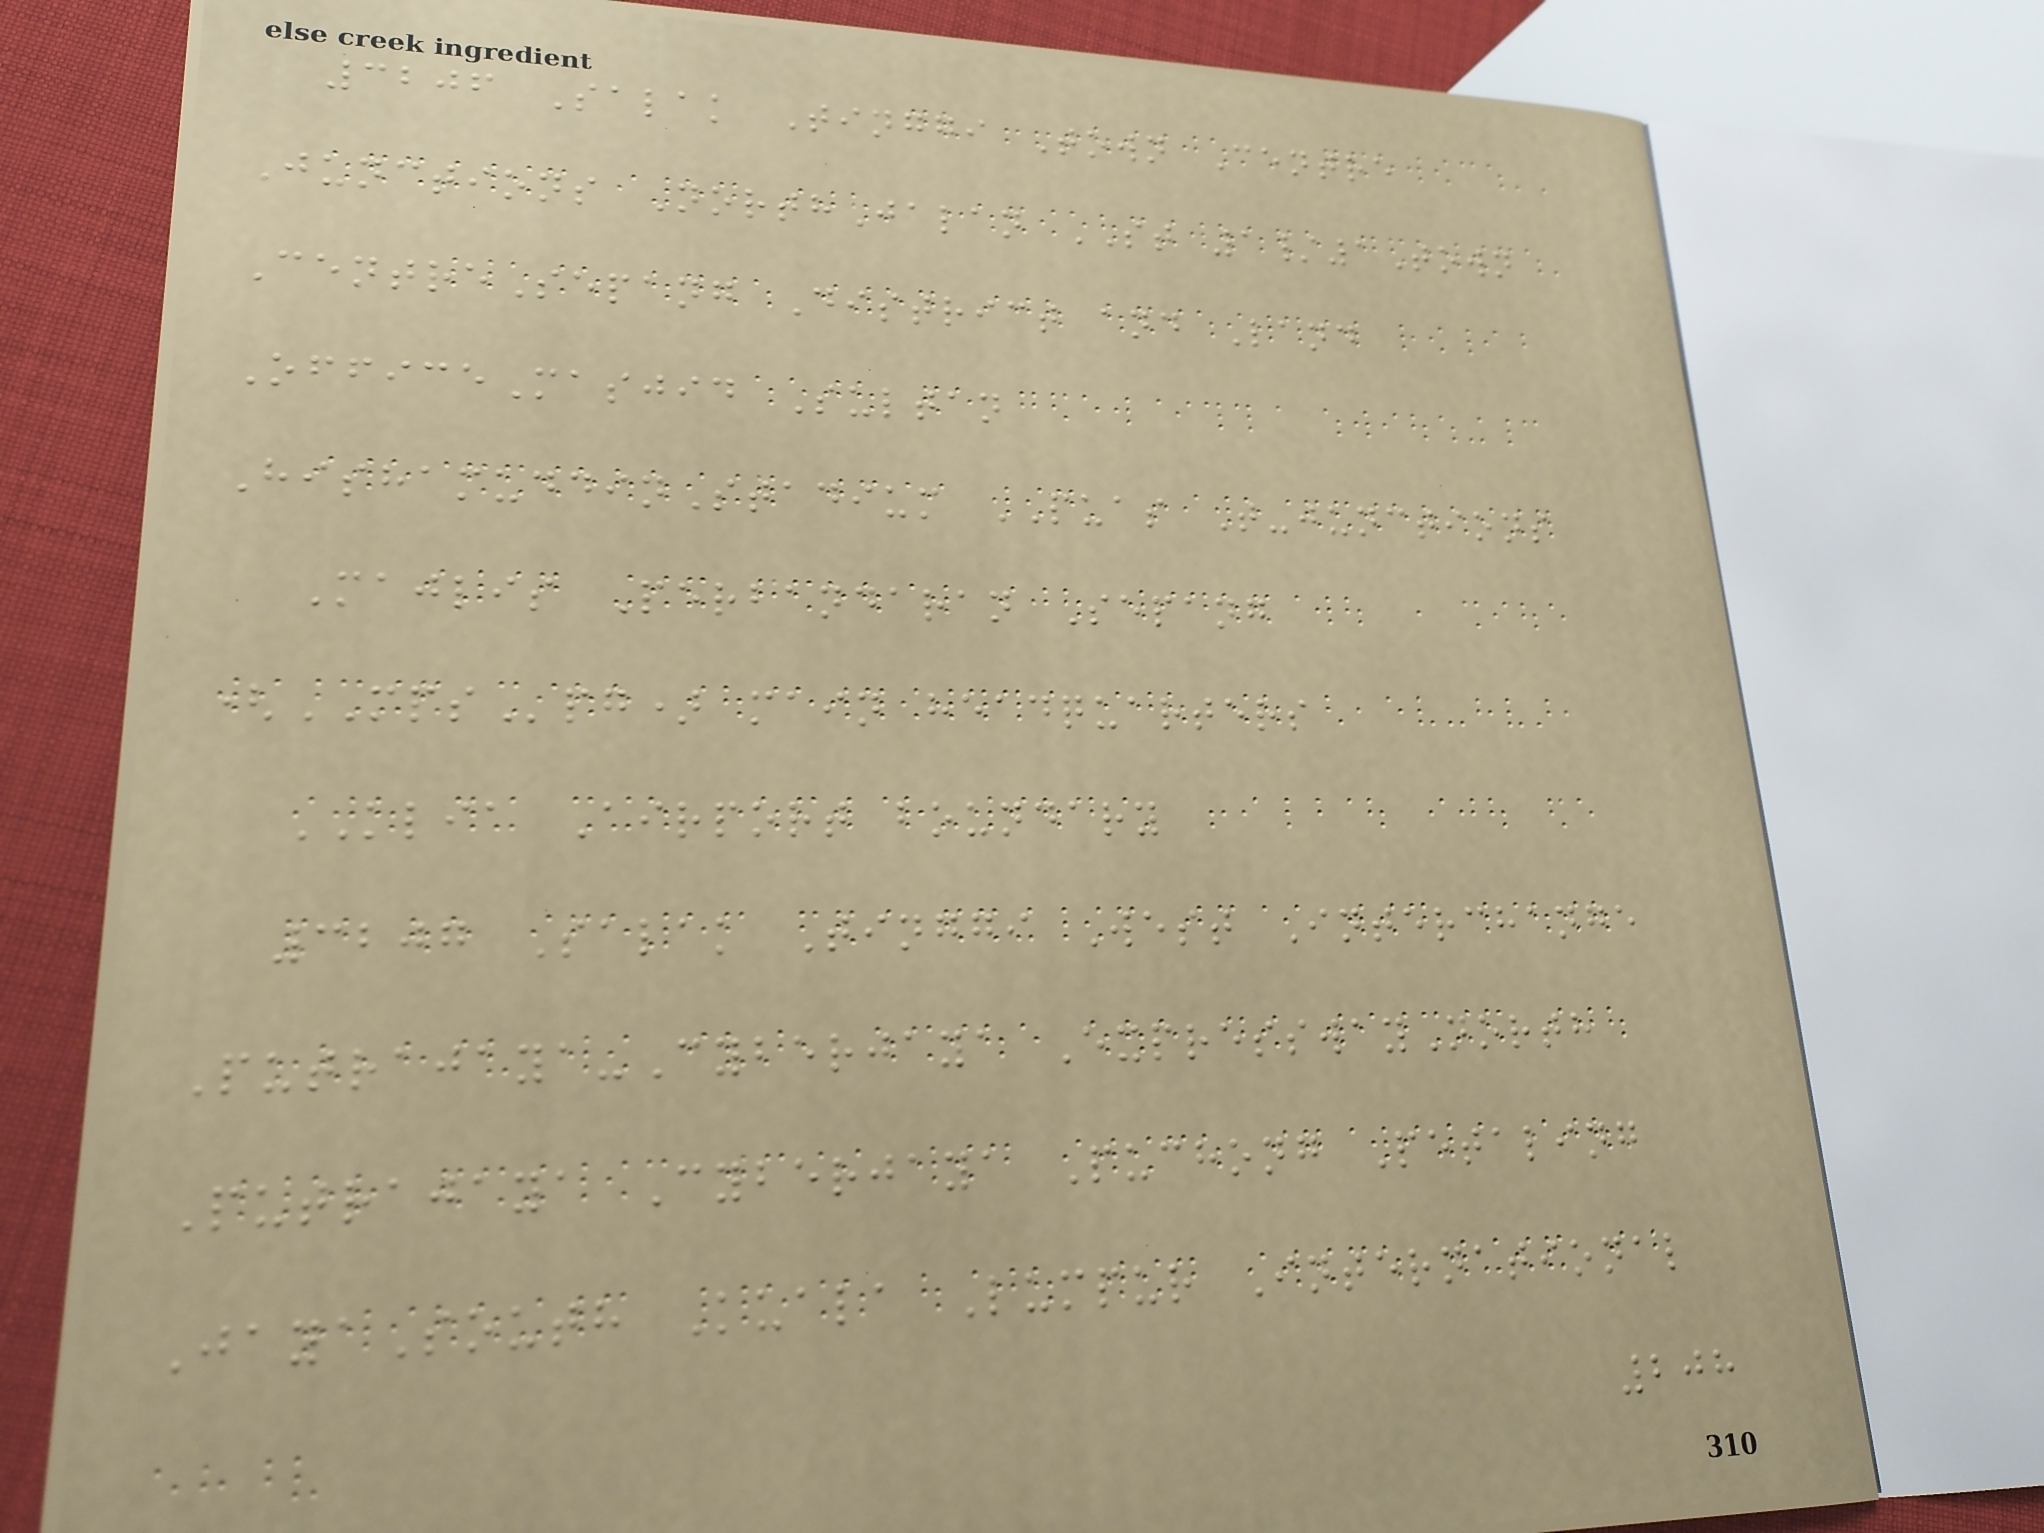3206 Salak Tinggi Town Centre
Junctions NorthJalan ST 1/1Town
CentreSepang District and Land
OfficeMasjid Sultan
HishamuddinStadium PUAS T-junctions
Majlis Perbandaran Sepang
(MPSpg) main headquarters
KLIA Airport boundary
3207 Salak Tinggi West Interchange
Putrajaya-Cyberjaya ExpresswayNorth
Putrajaya Cyberjaya Puchong Petaling
JayaSouth Kuala Lumpur International
208
